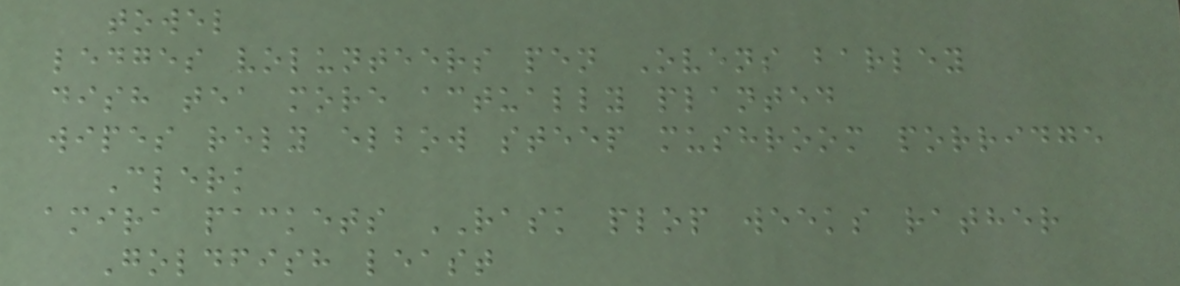towel
ledges volunteers pen Ovens barley
dish tea more actually planted
wipes rely elbow steep mushroom porridge
Clerk
amira packets RASK plop weeks rather
Goldfish least
